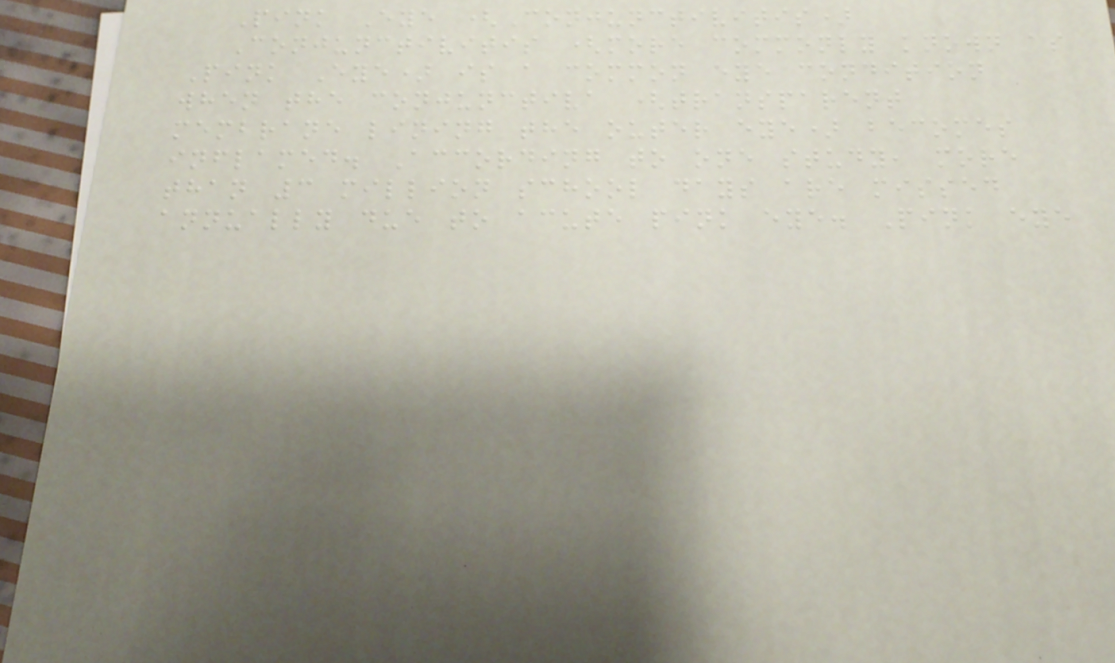Pink Eye (Conjunctivitis)
Conjunctivitis (more commonly known as
Pink Eye) is a common eye condition
when the conjunctiva (transparent
membrane lining the outer eye) becomes
inflamed. According to one study, more
than 3 million school days are missed
annually due to acute pink eye. Pink eye
